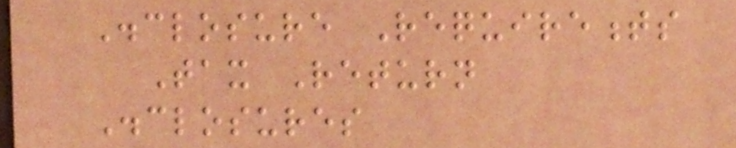Disclosure Requirements
Tax Return
Disclosures
